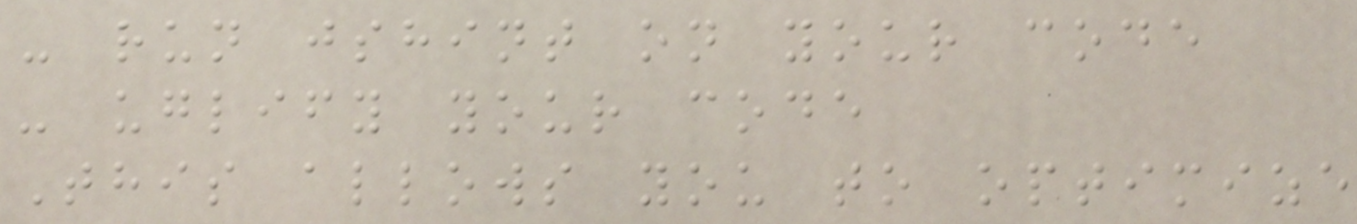- run jshint on your code
- uglify your code
This allows you to optimize
